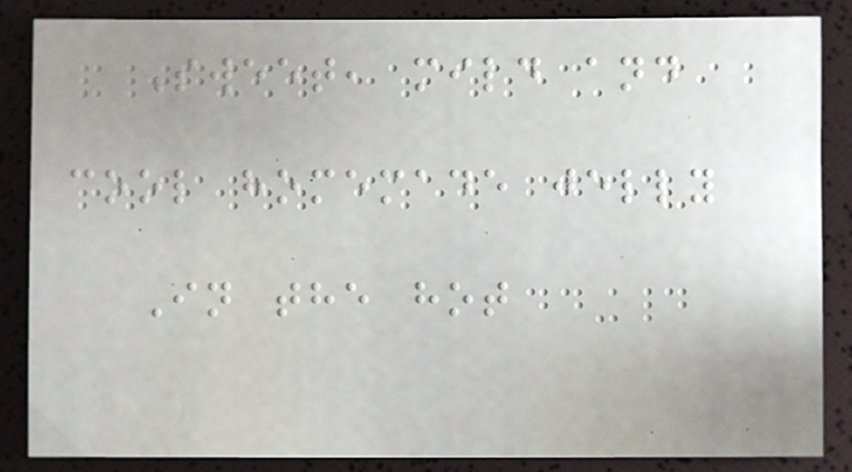Sweet, mild and
cool homemade jelly
In the hot
